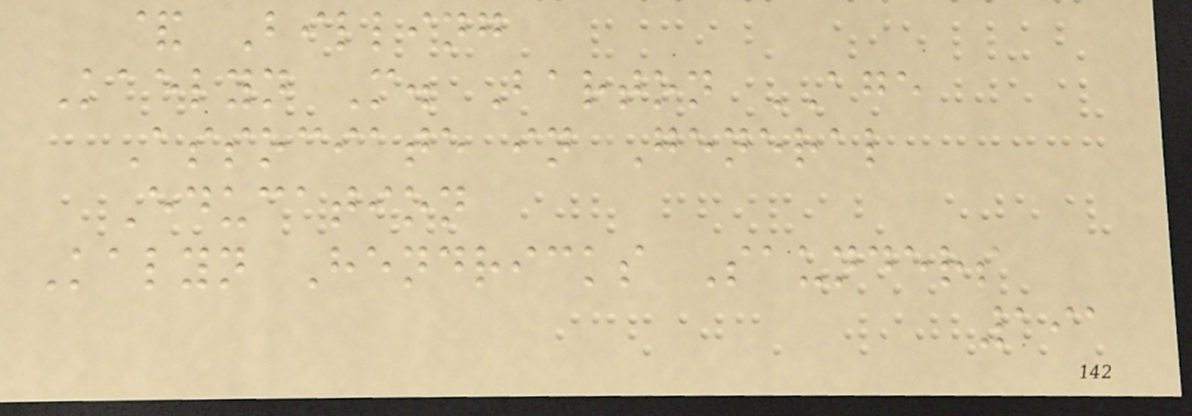& Billing
Kaelyn M. Barton AGE
Associate in General
Education
Kalyn Hendricks Saunders
191
